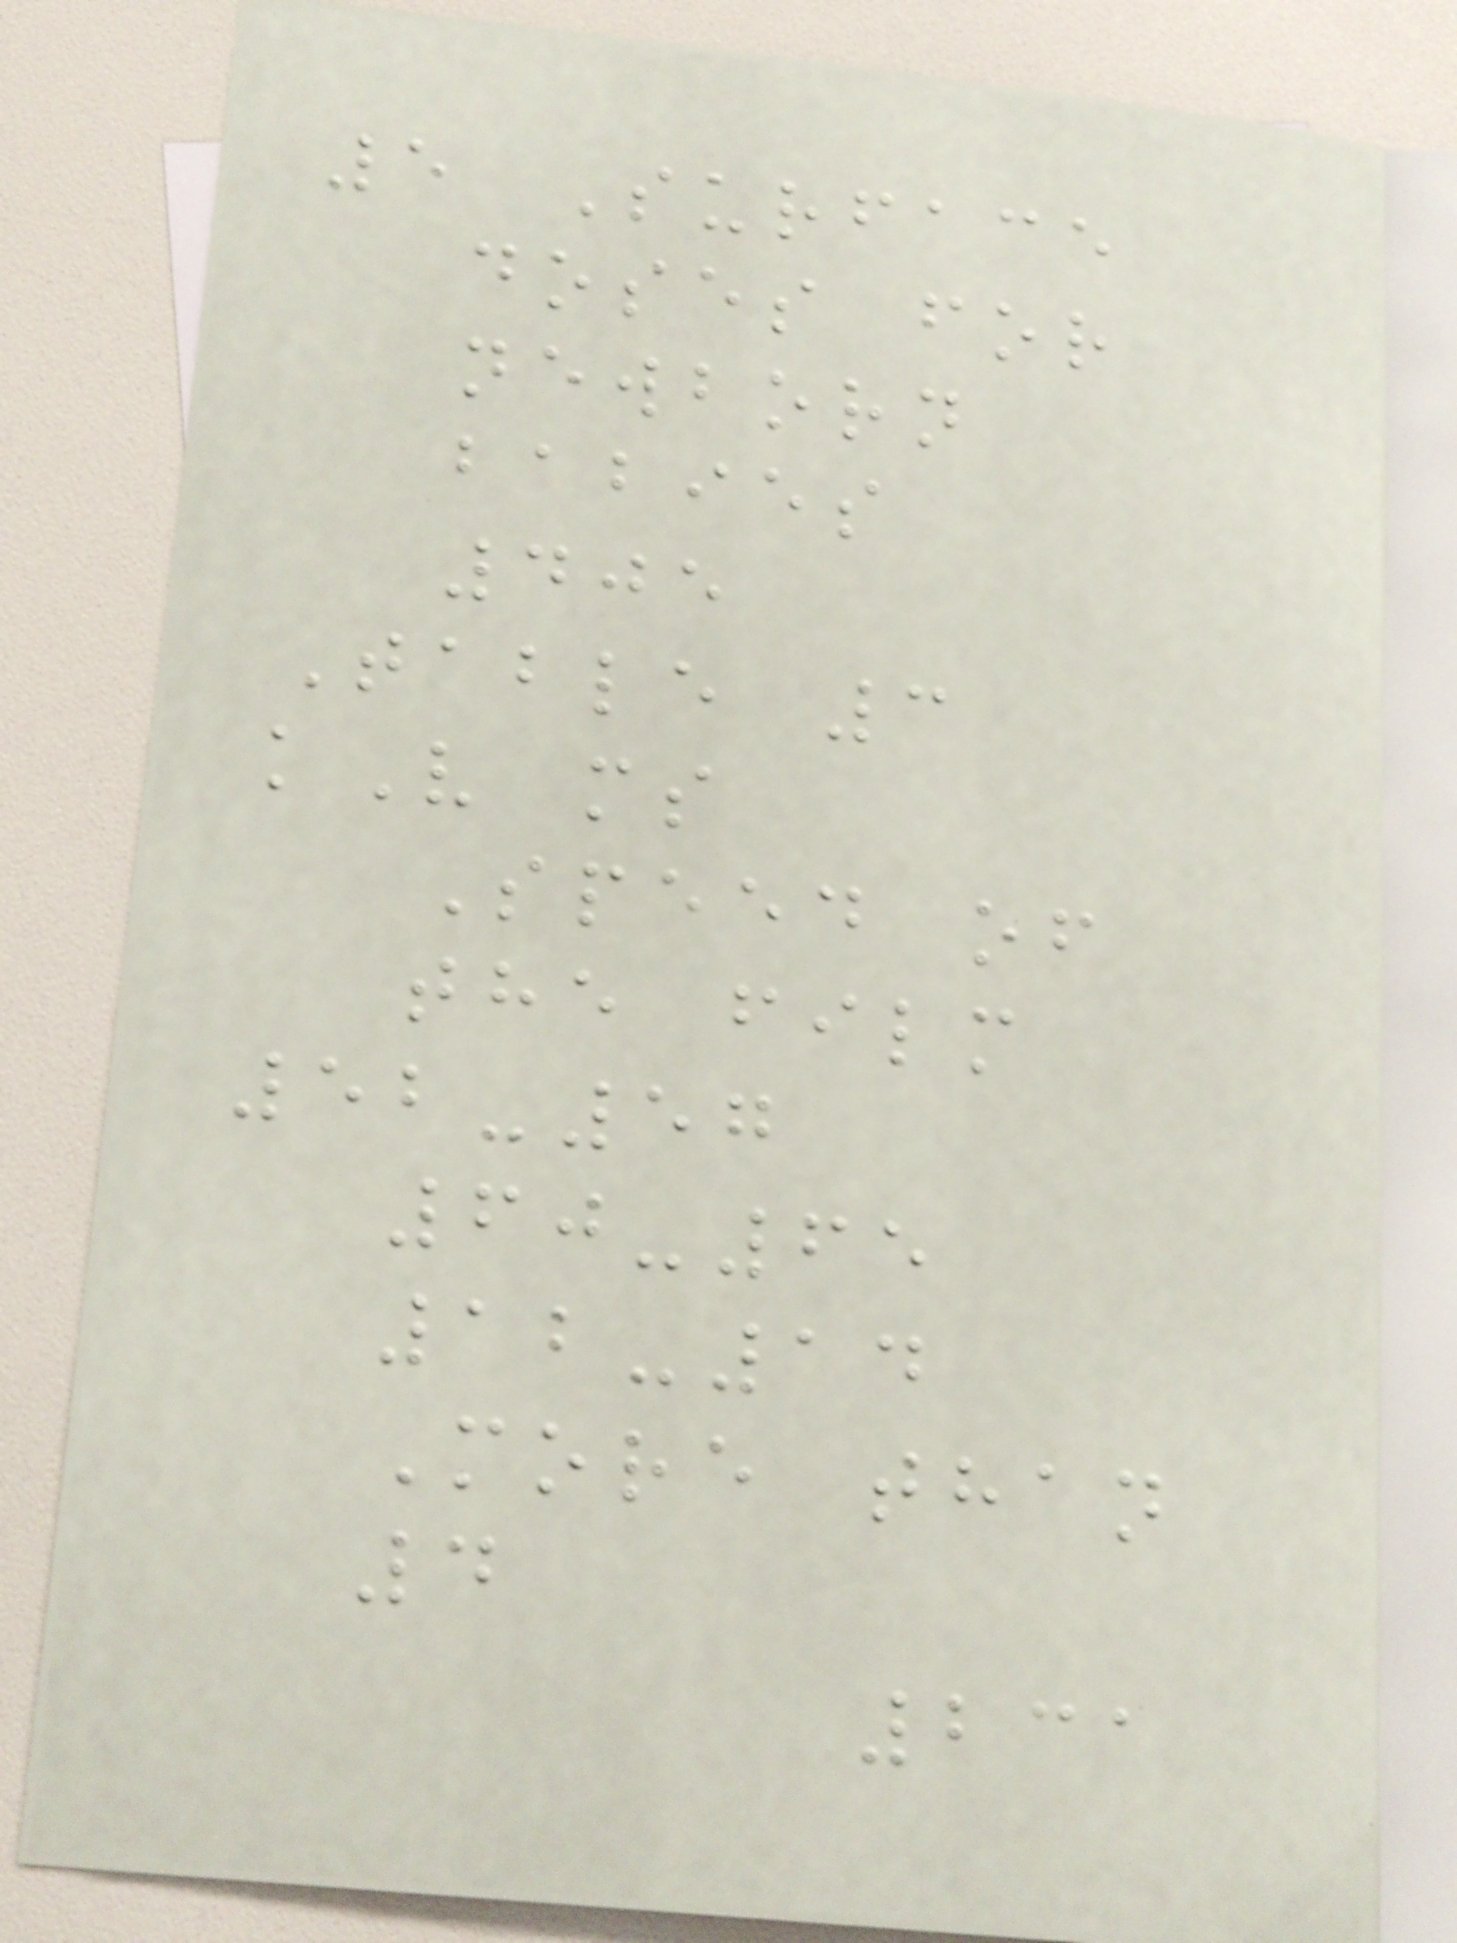5 Surface
doses for
newborn
babies
405
Table 3
kV ms
Speed of
the film
52-57
60-65
12-14
More than
4
231
